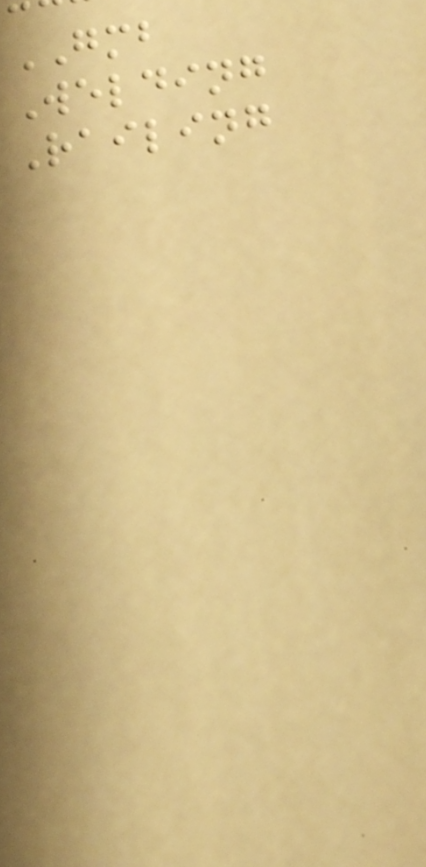GMB
Welding
Railing
